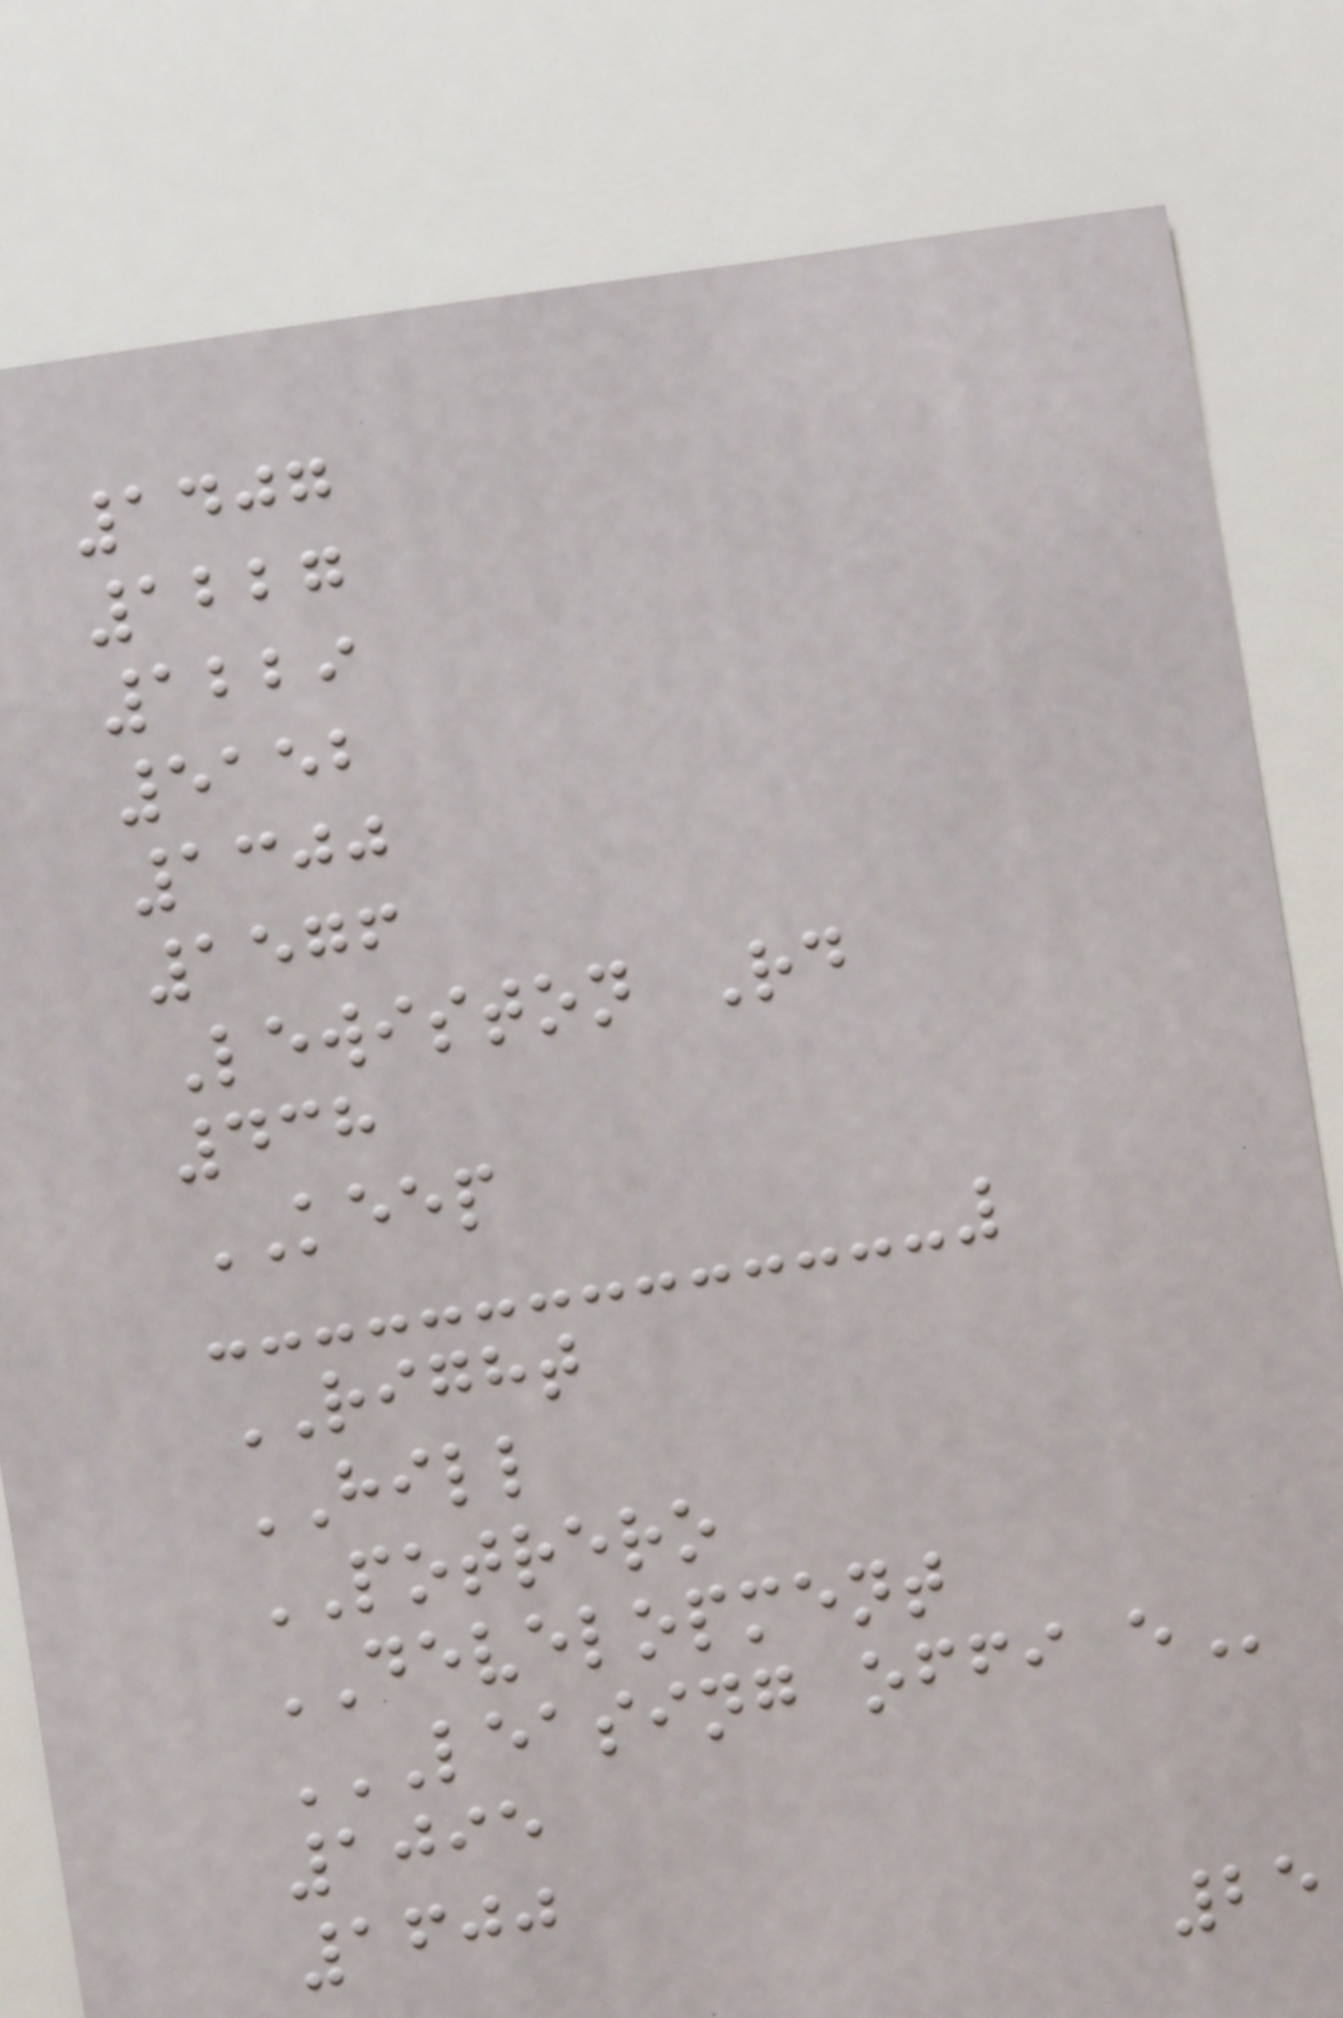1407
1227
1229
5152
1300
1576
Lewiston Rd
438
KEEP
RIGHT
HILL
POTRERO
DEVELOPMENT
LEASING OFFI E
1095
1600
25
